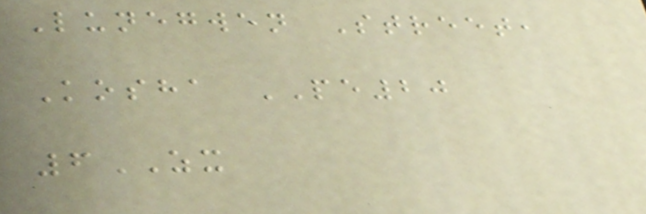Lunegwen Street,
Kosha PE20
6ZX
